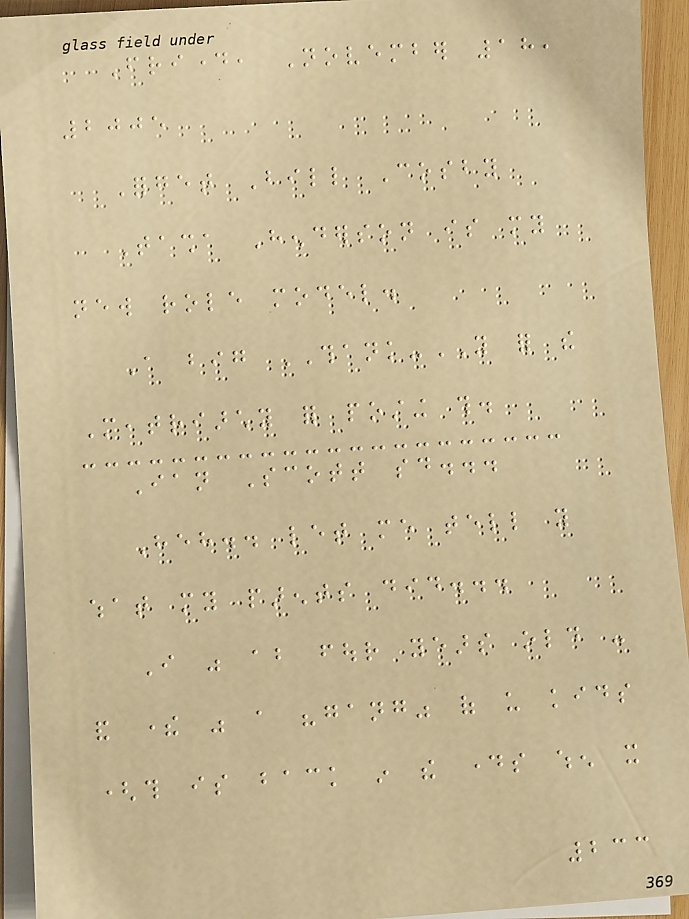Friday, November 18,
2005
Forget Bill Cosby
Tasha Henderson is my
new role model.
A big THANK-YOU for the
Meatriarchy for posting this.
Ian Scott said...
Heh.. let me tell you
what my parents did...
I was about four years old -
and there was a "gang" of us kids
(this is back in the days when it
233
